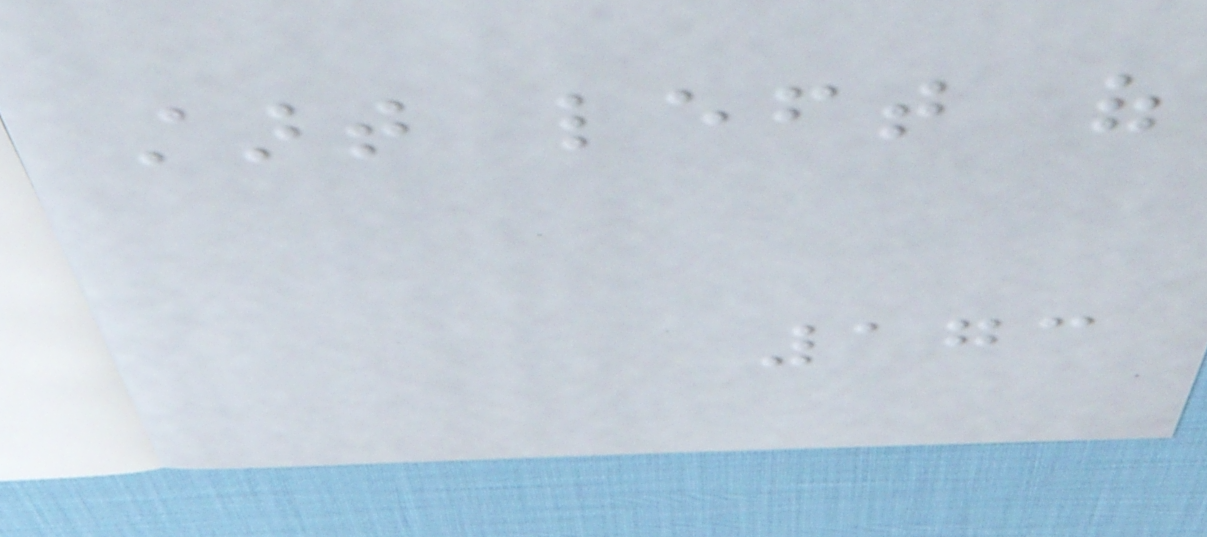start left of
173
